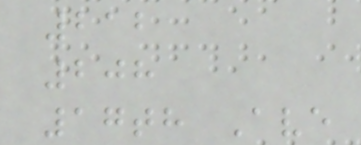212
208
17th Ave
